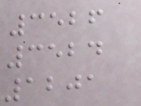3526
3524
1201
